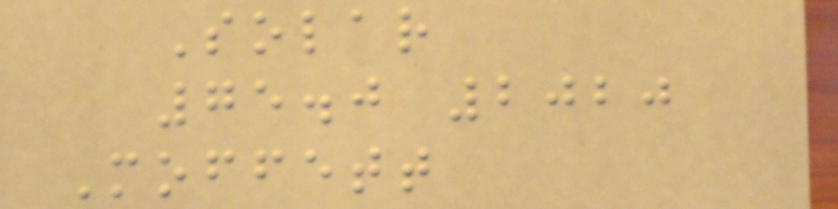Solar
75.0 2020
Moffett
